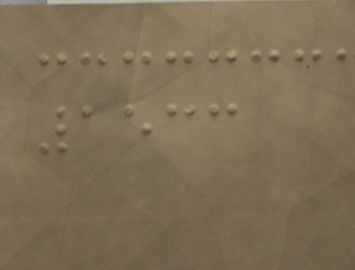1533
